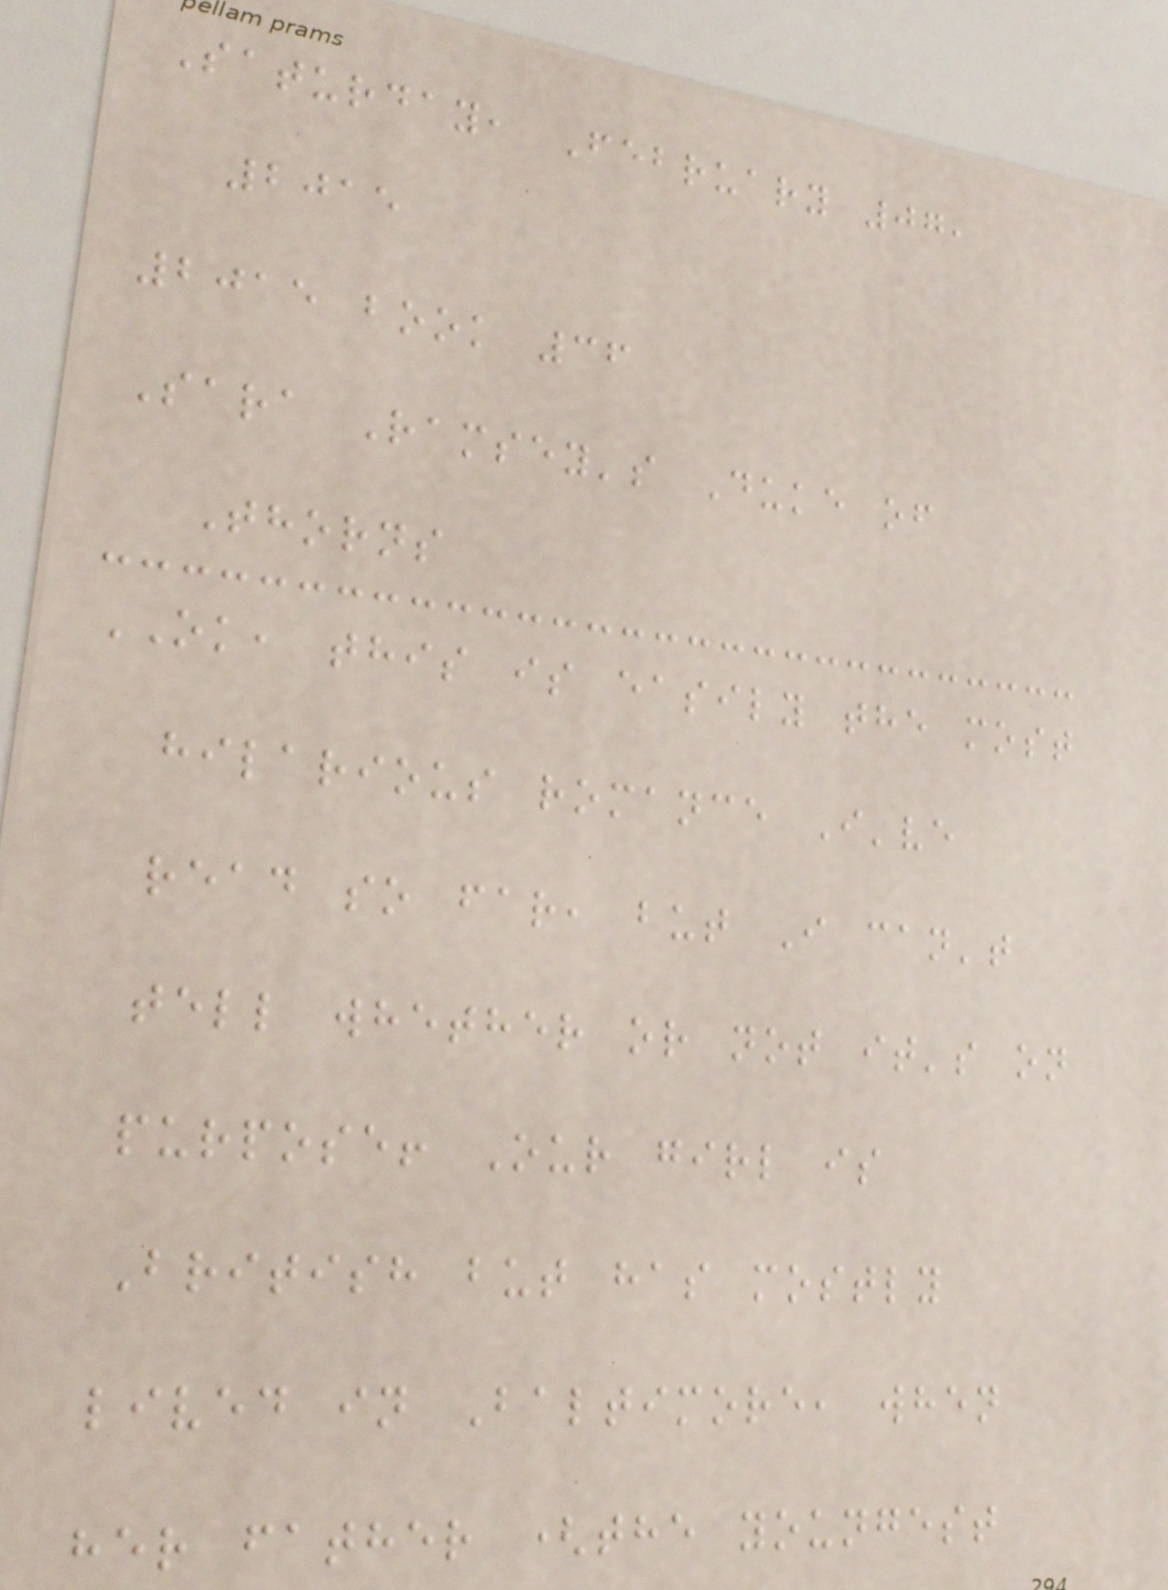Saturday, February 07,
2015
2015 book 36
Sara Ramsey's Duke of
Thorns
OK, this is easily the most
hilarious romance I've
read so far, but I can't
tell whether or not it's on
purpose! Our girl is
British but has mostly
lived in Baltimore, when
her father (the youngest
